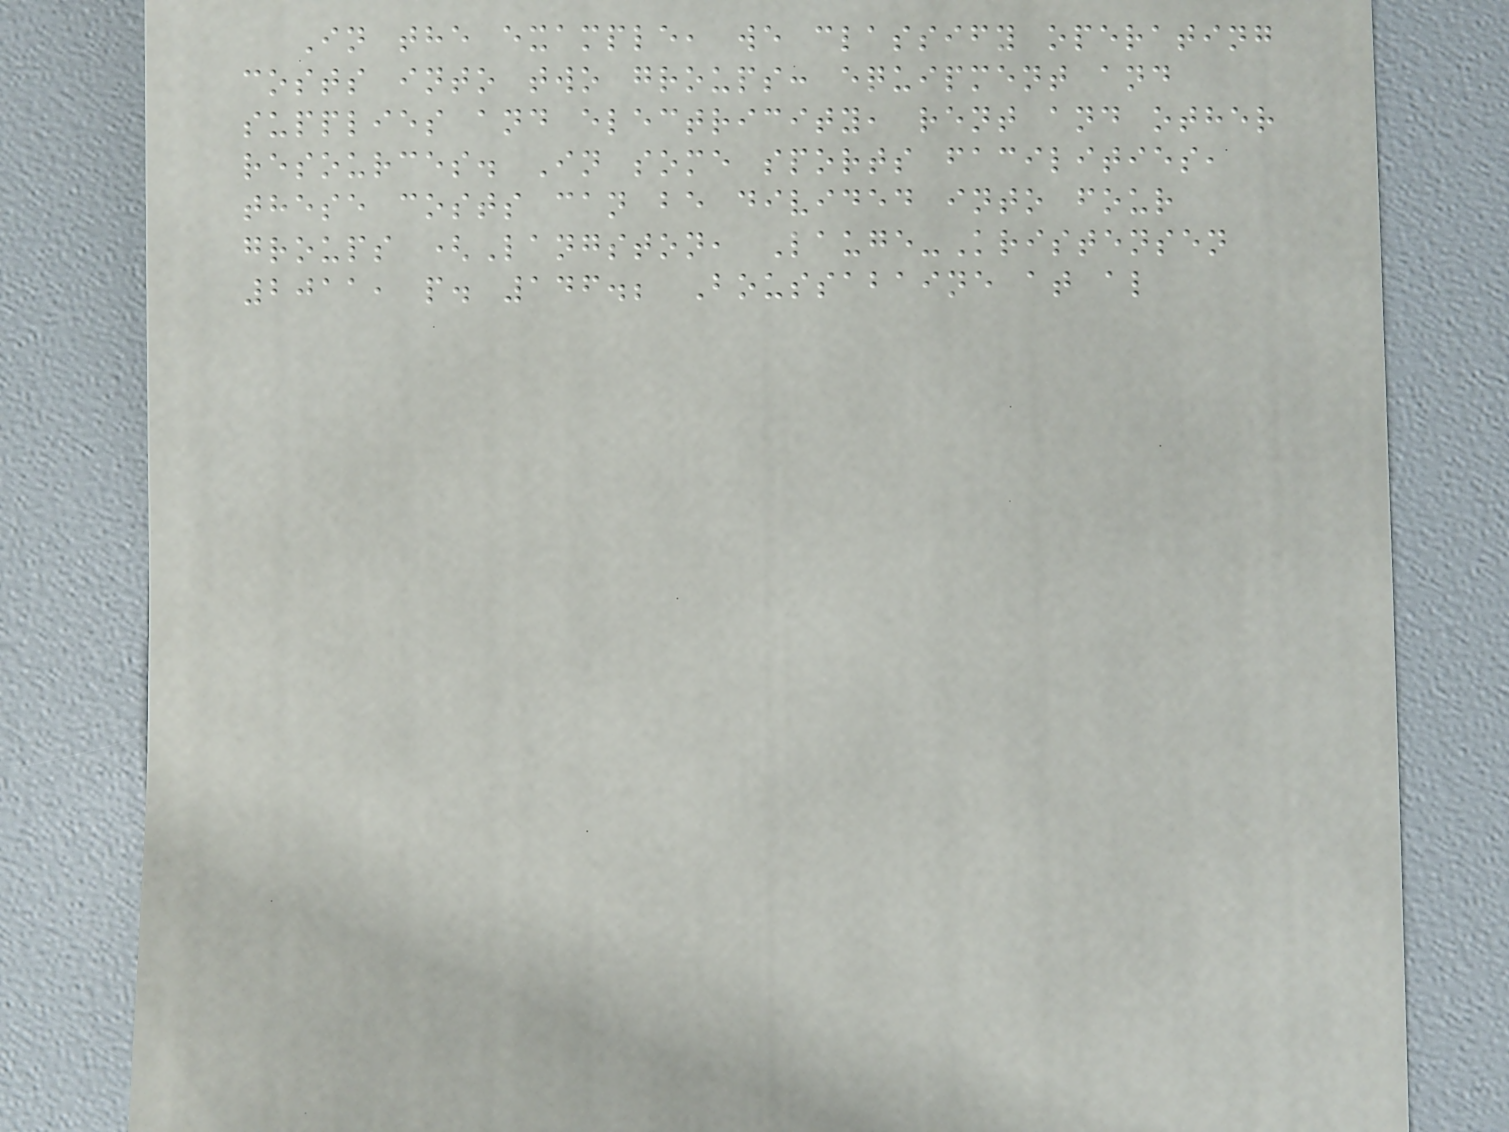In the example, we classify operating
costs into two groups: equipment and
supplies and electricity, rent and other
resources. In some sports facilities,
these costs can be divided into four
groups (Langston, Lauge-Kristensen
2011, p. 146.; Boussabaine at al
